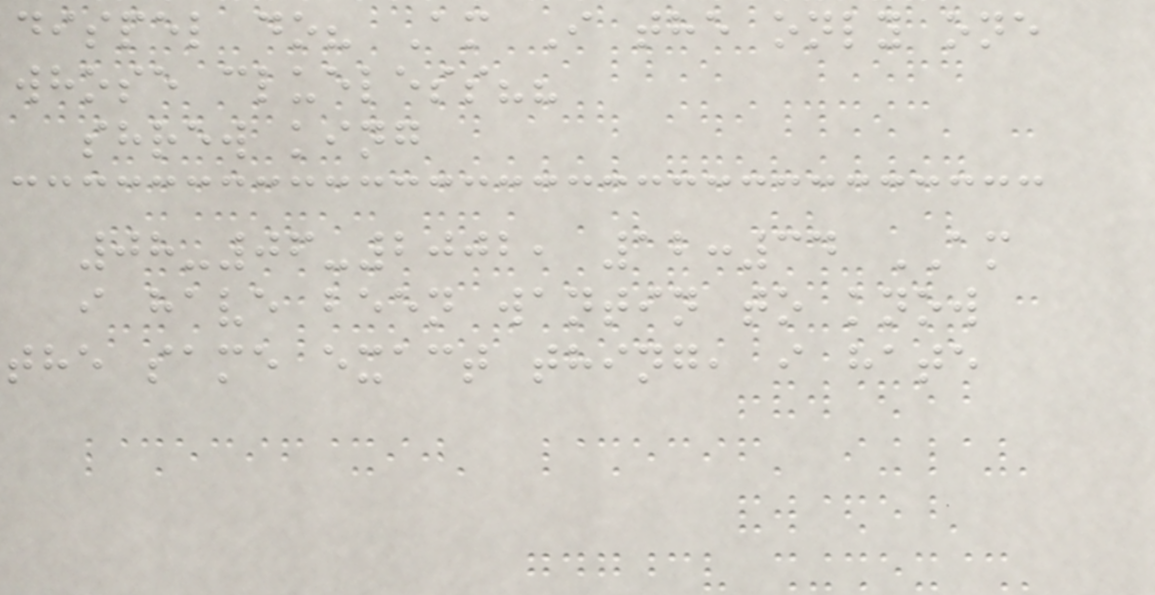dispel do? Am I the only one
whose clueless??
shrew king
08-06-2002, 12:34 AM
i have been wantin to know
the same exact thing, i hate
